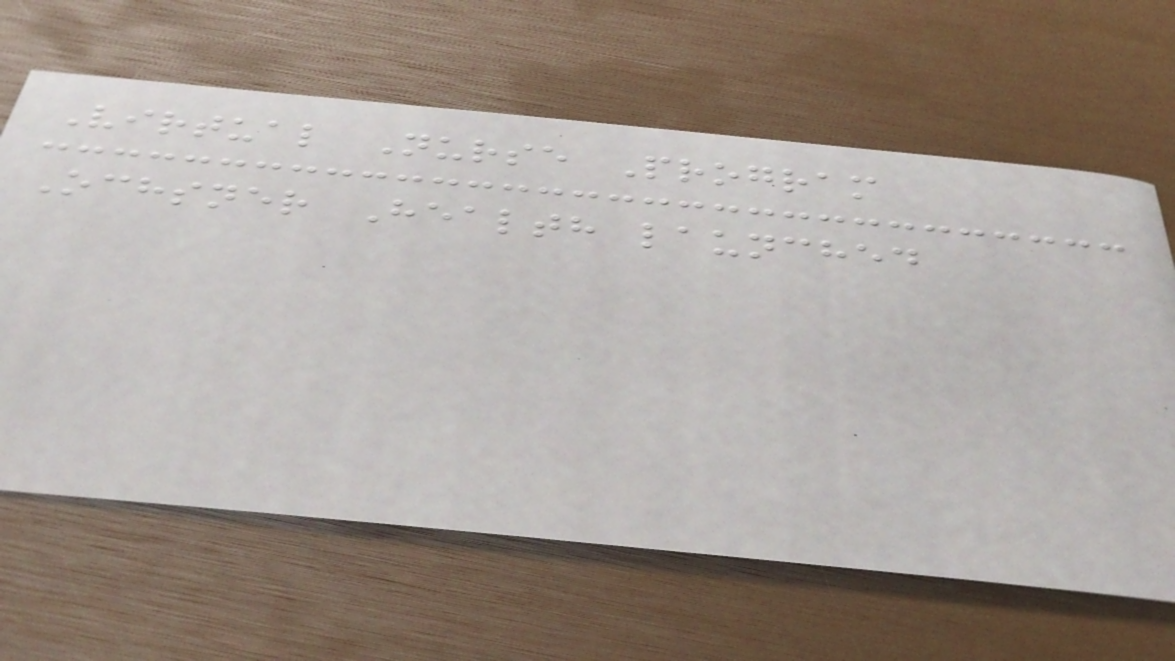Virtual Nurse Program
Ochsner Health launched
